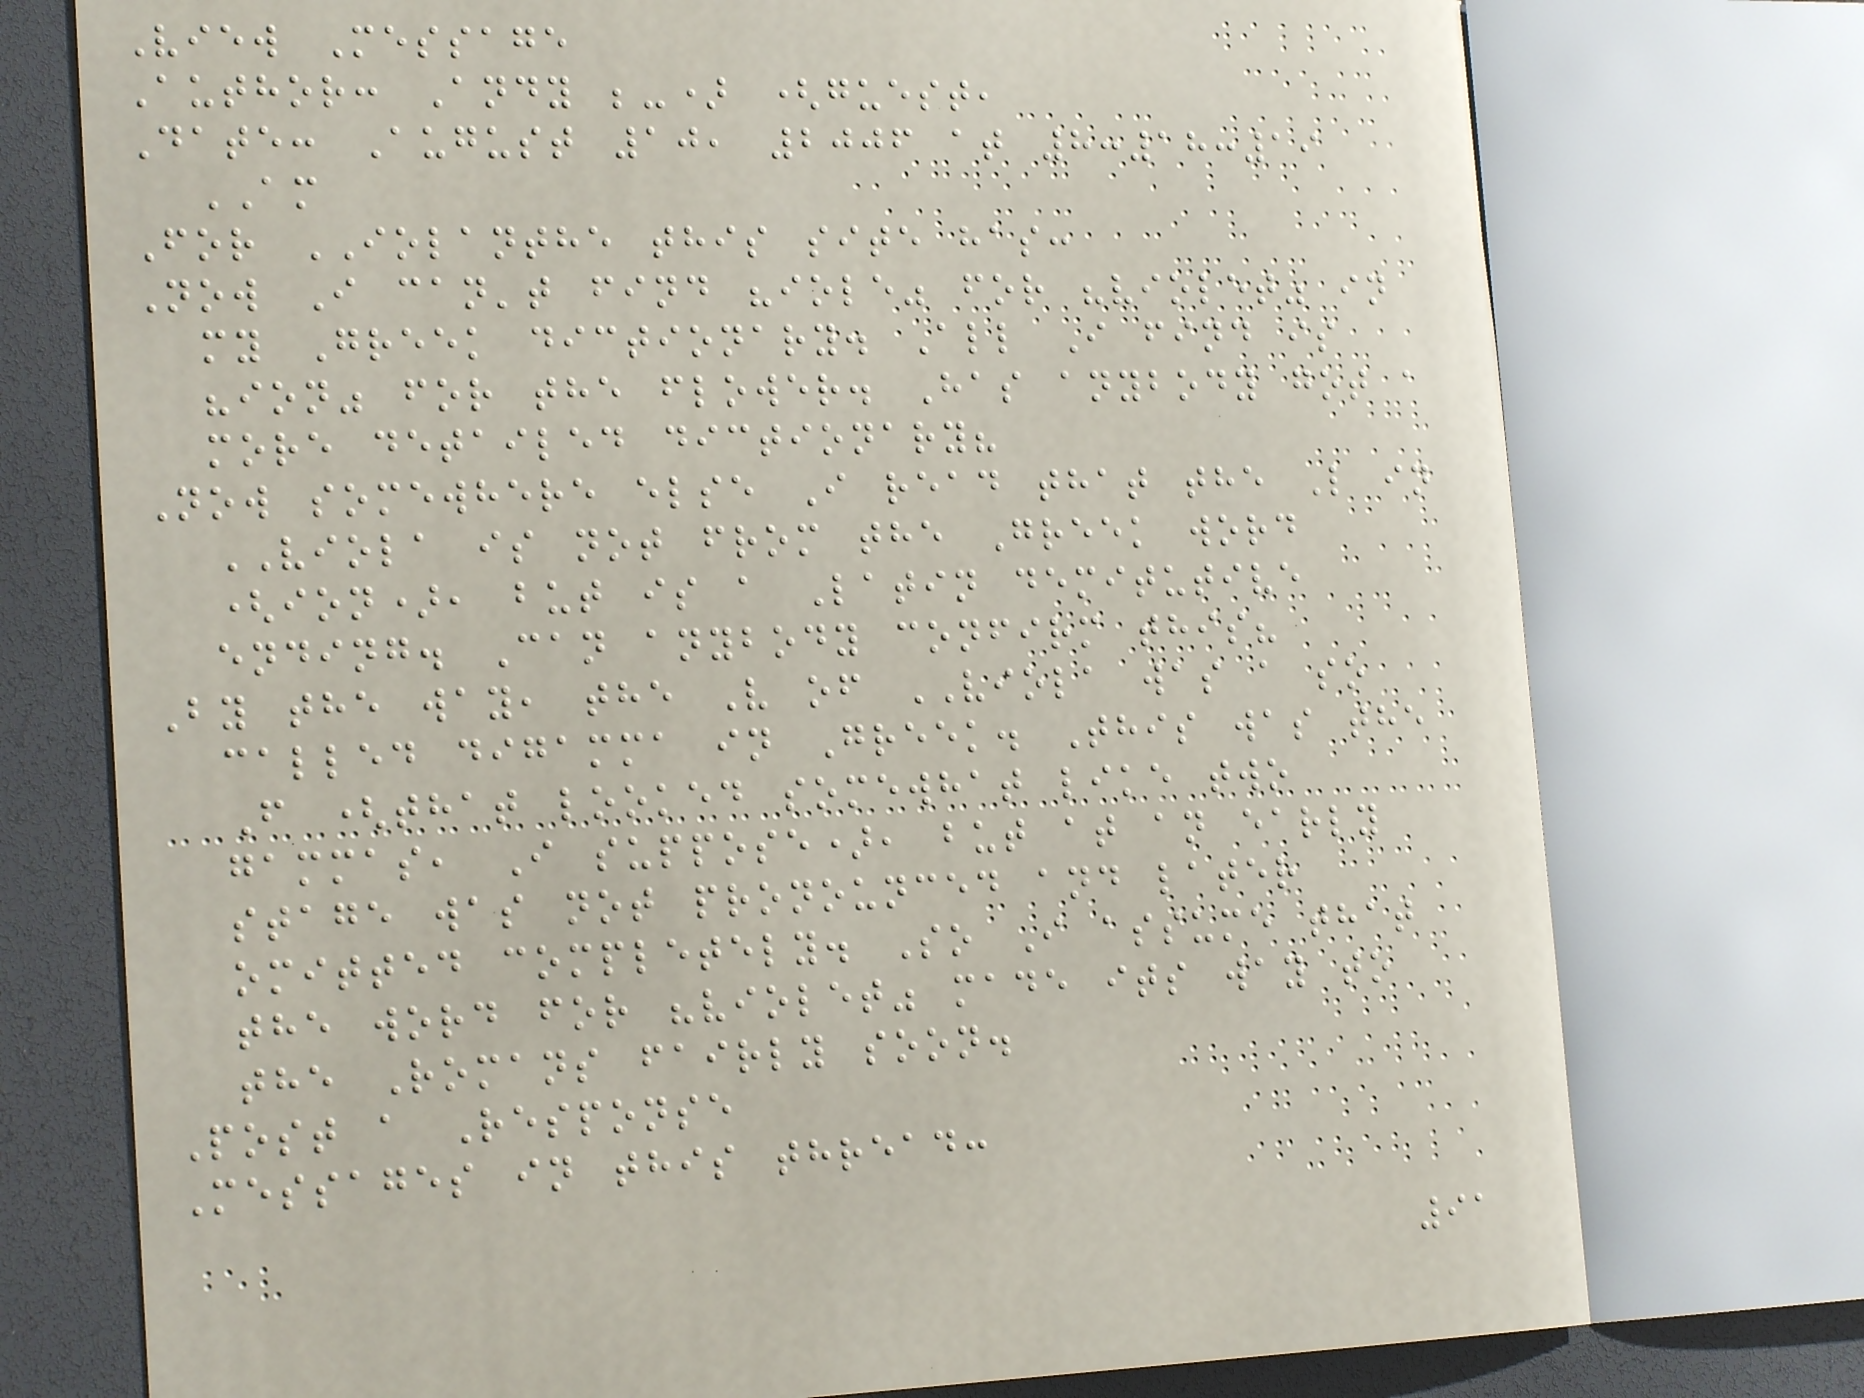View Message
Author: Andy ;-) (guest,
Date: August 10, 2006 at 8:18:19
AM
For IOLANTHE this site has:
Now I can't find "iole" for "violet" in
my Greek dictionary. All I find is
"ion" for the flower. Has anybody got a
more detailed dictionary?
Now somewhere else I read that the L in
VIOLA is not from the Greek word
(ion), but is a Latin demitutive
ending. Can anybody confirm this?
By the way, the V of VIOLA was a so
called digamma in Greek. This was the
F (that looked somewhat like two
gammas, I suppose), but at an early
stage was not pronounced and later
omitted completely. So I assume that
the word for "violet" made its way to
the Romans fairly soon.
Post a Response
Messages in this thread:
91
